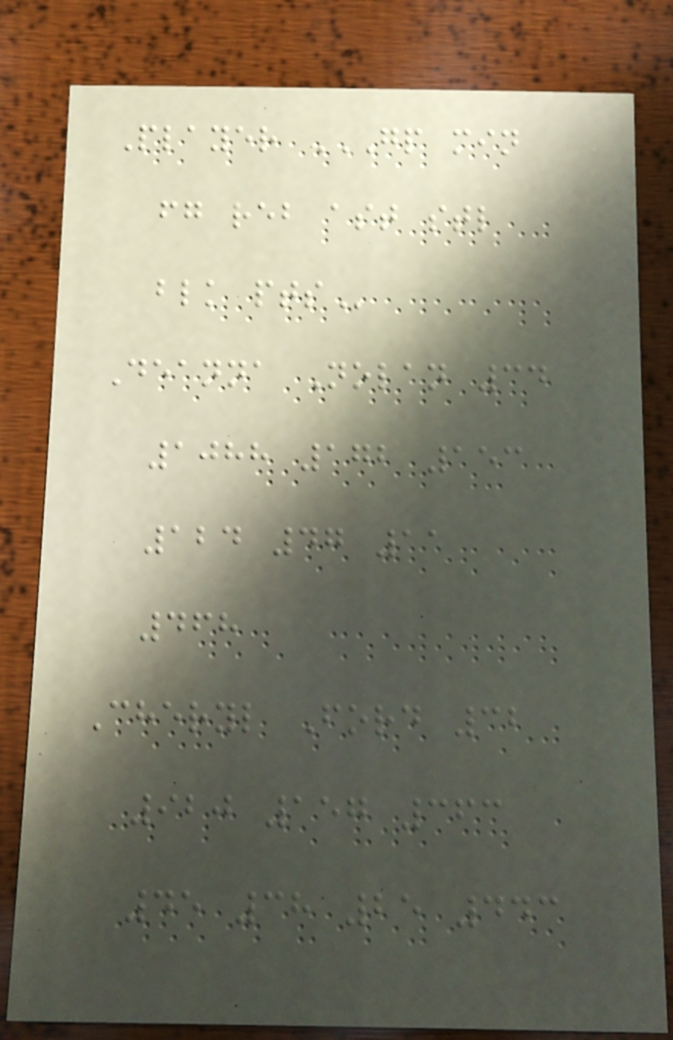Player GP MIN
FG REB AST STL
BLK PTS
Deanna Nolan 34
1088 172 153
124 47 11
468
Cheryl Ford 32
920 157 363
45 38 25 443
